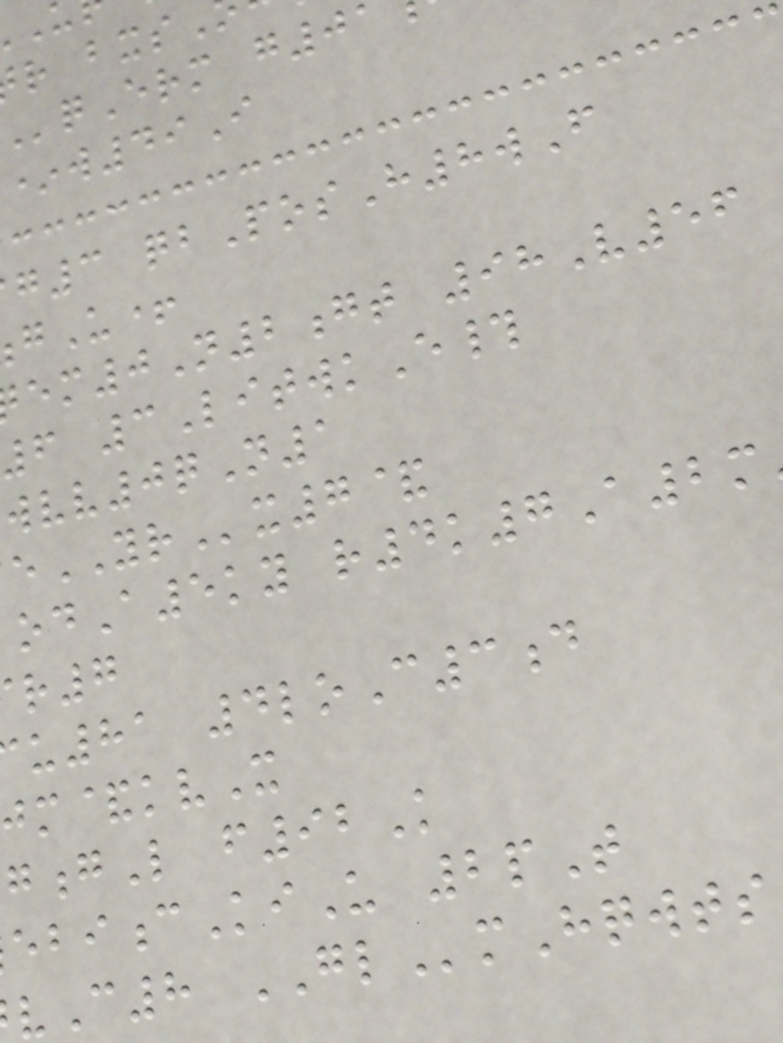r bxs
qErm g0
*w49I
g3 qbPosH8wF
gU+
em0N2gt 98V56
f 3LitwkE#
wvv0qN1
YRx7&
odA5ky r4k7A2m
u81 4loC3d
m&kvX
gL f92K
cKiU 2pT
vC8 GLmHqwts
